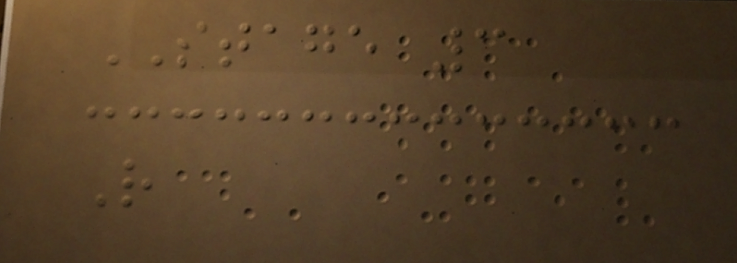STAGE 3
R
